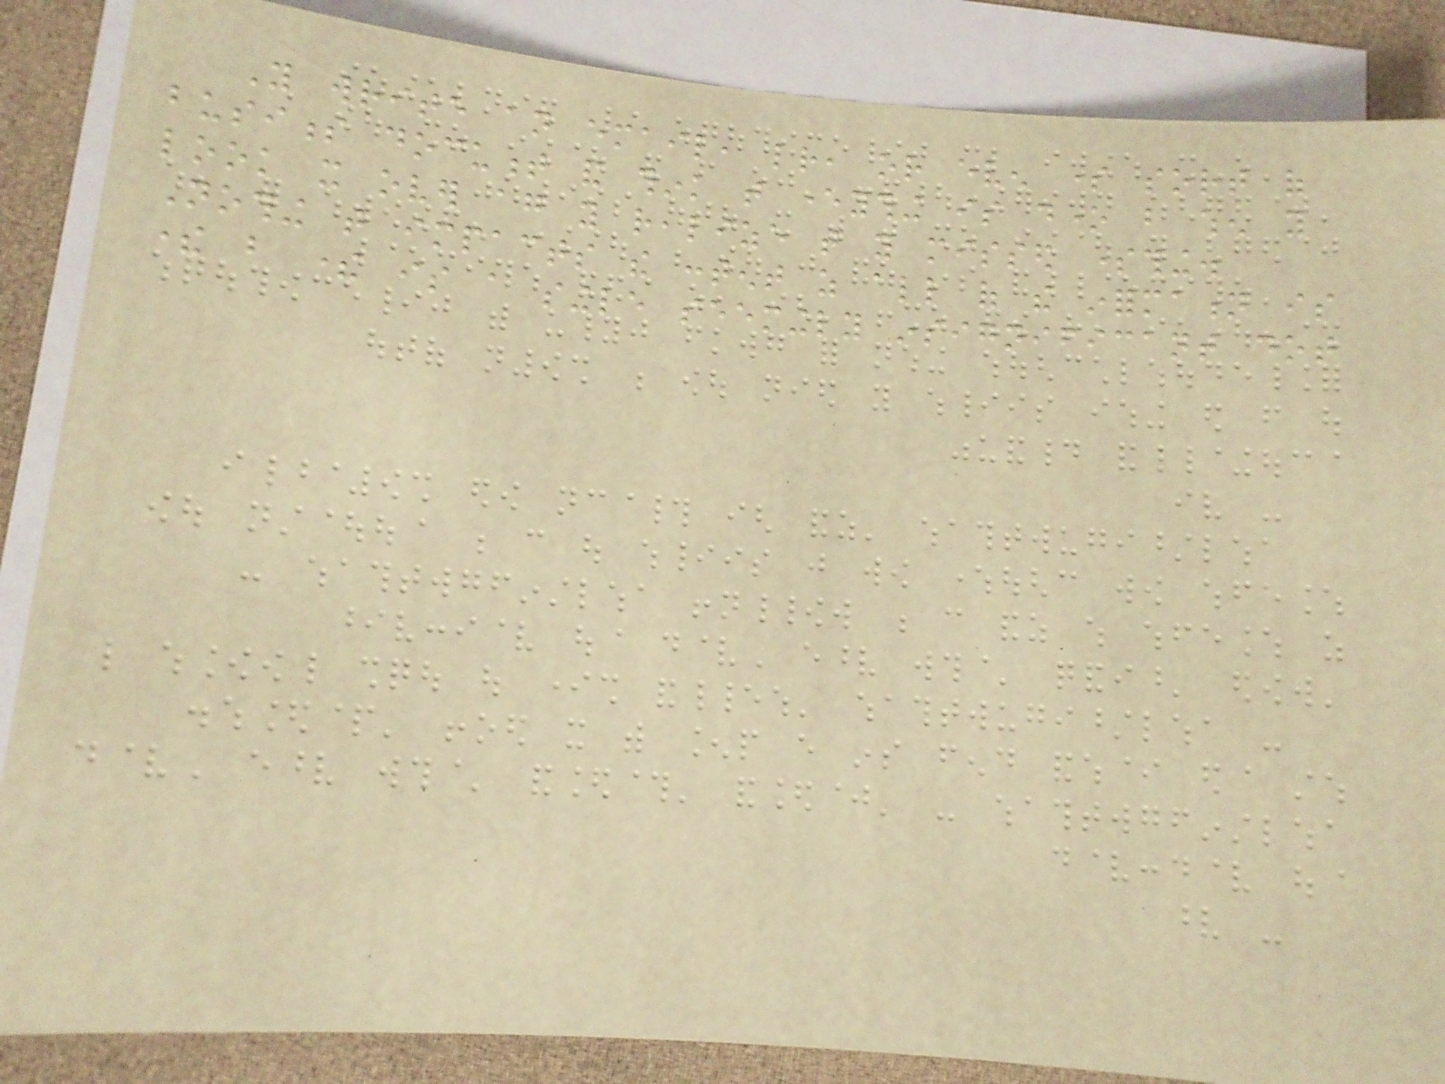You write an email, letter, or even some sort of
business document and think that everything is done but when you
look it over again you realize that you missed something.
Nothing that impacts the content as all of the information is
there but there is a single seemingly insignificant dot
